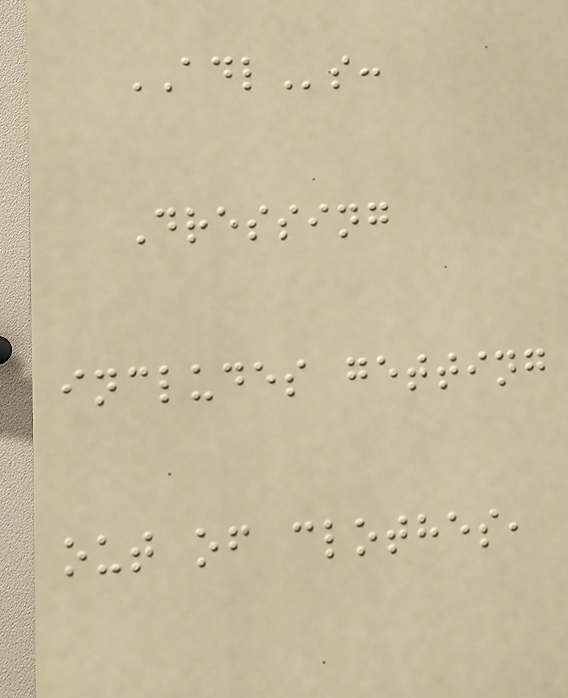ADLs:
Dressing
includes getting
out of clothes,
